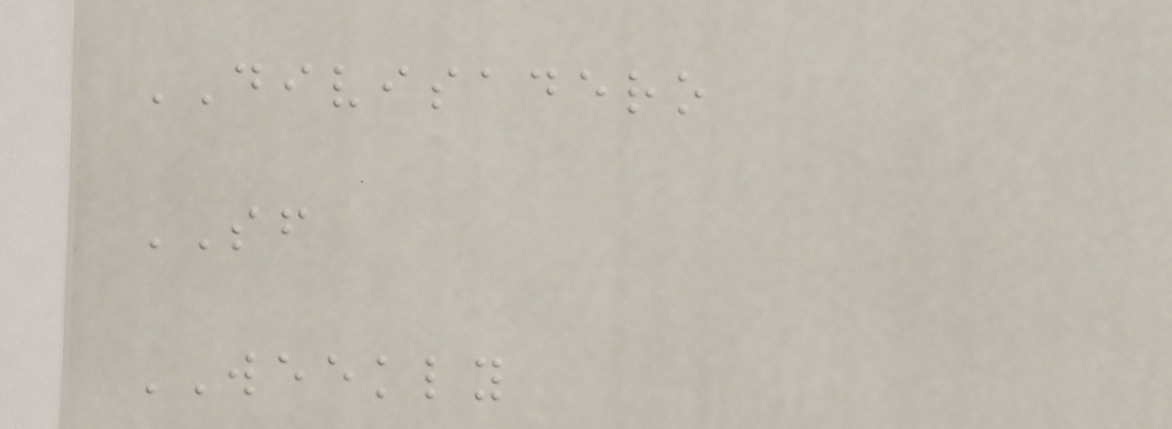DIVISADERO
SF
WEEKLY
